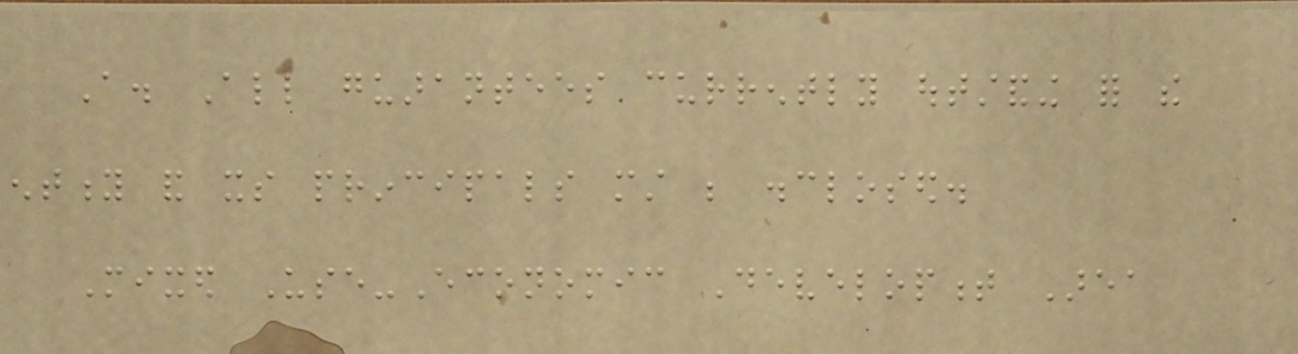A. All guarantees currently outstanding for the
entity and its principals must be disclosed.
Mixed Use-Economic Development Area
